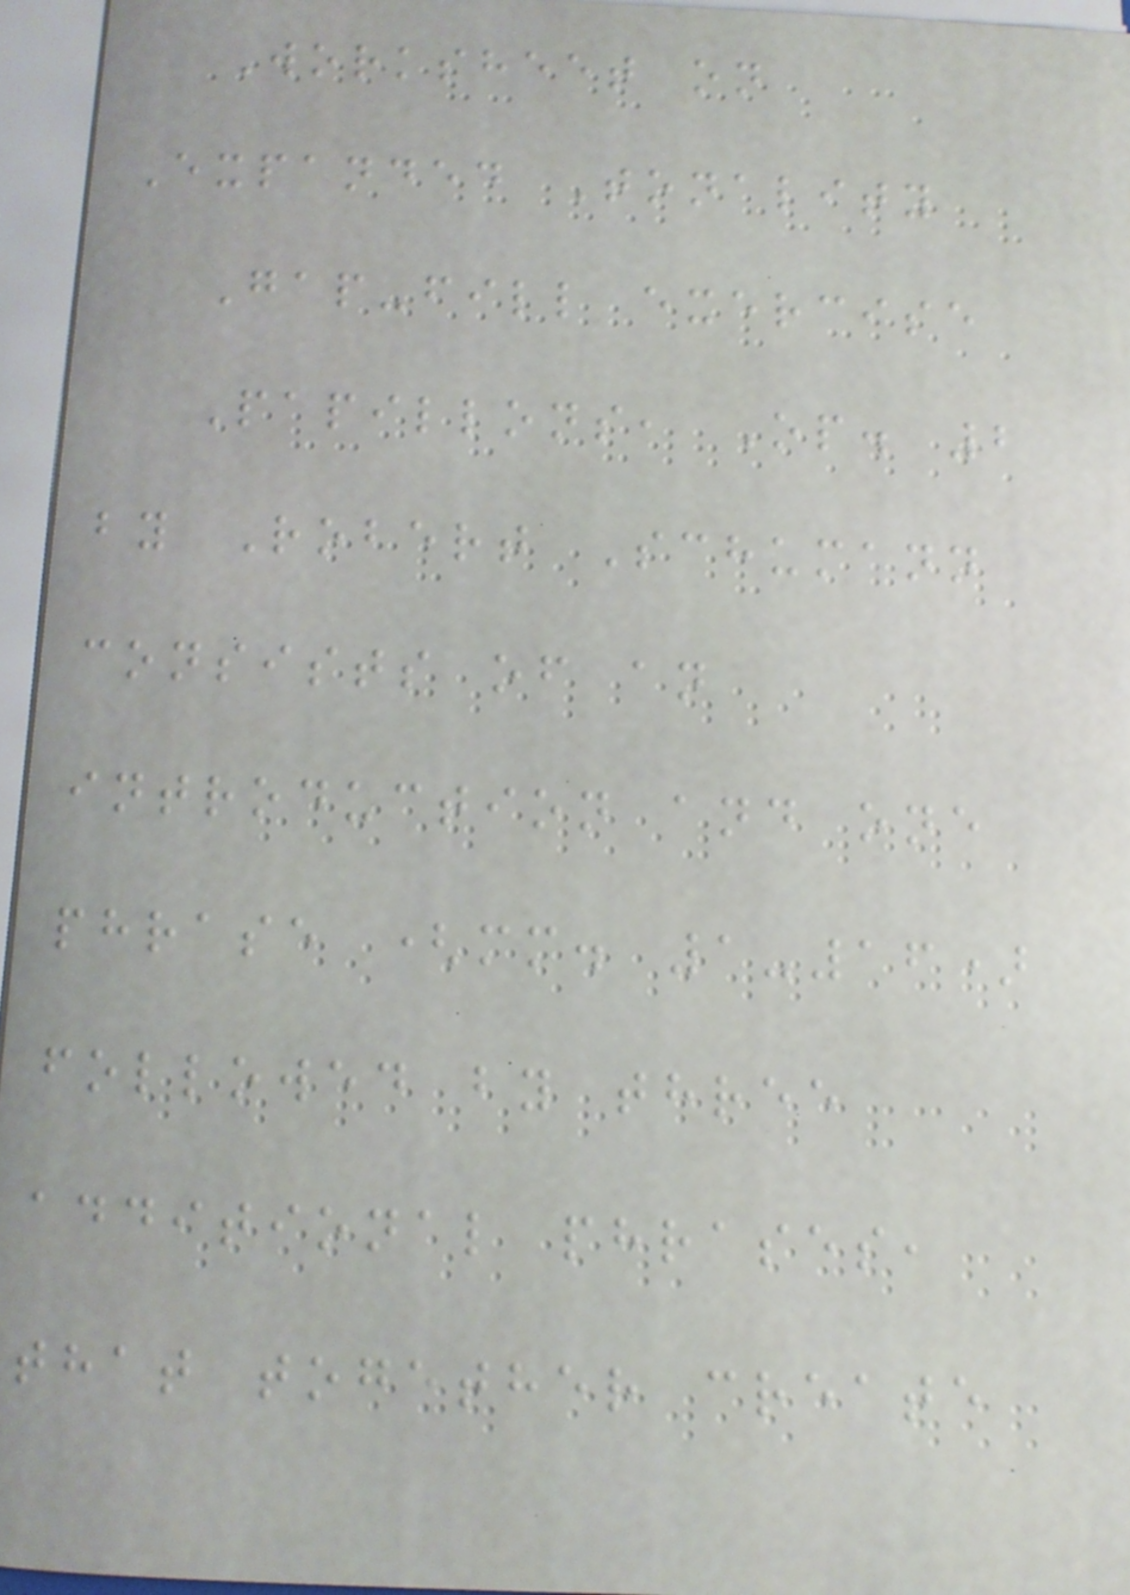Worksheet on
Expanded Tonality
Gap-fill exercise
Papillons, Op. 2
by Robert Schumann
consists of an
introduction and one
phrase (mm. 1-16)
followed by three
additional phrases,
that together create
